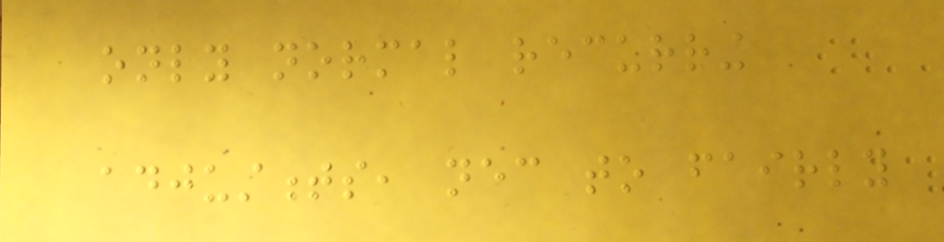only normal recurring
adjustments, necessary to fairly
